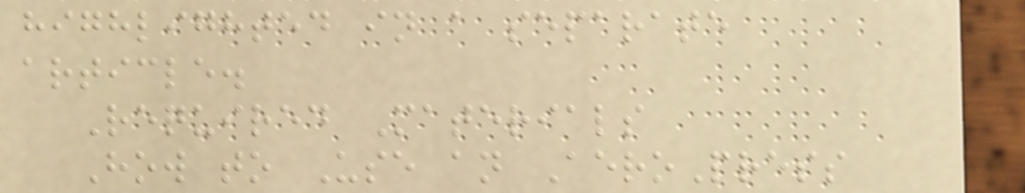highlighted in a separate
article.
Required Materials
How to Use an AeroPress
